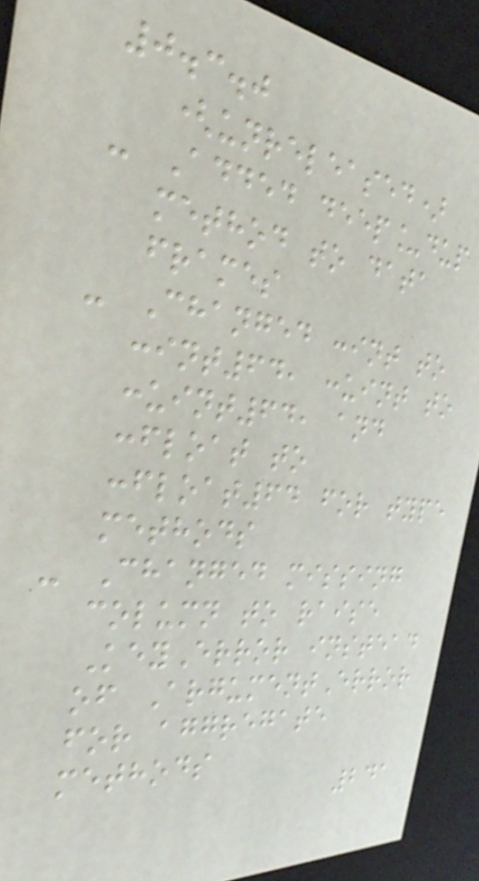0.3.0
(unreleased)
- Added deep_dup
method to data
frames
- Changed :int to
:int64, :uint to
:uint64, and
:float to
:float64 for type
methods
- Changed missing
column to raise
KeyError instead
of ArgumentError
for aggregate
methods
241
